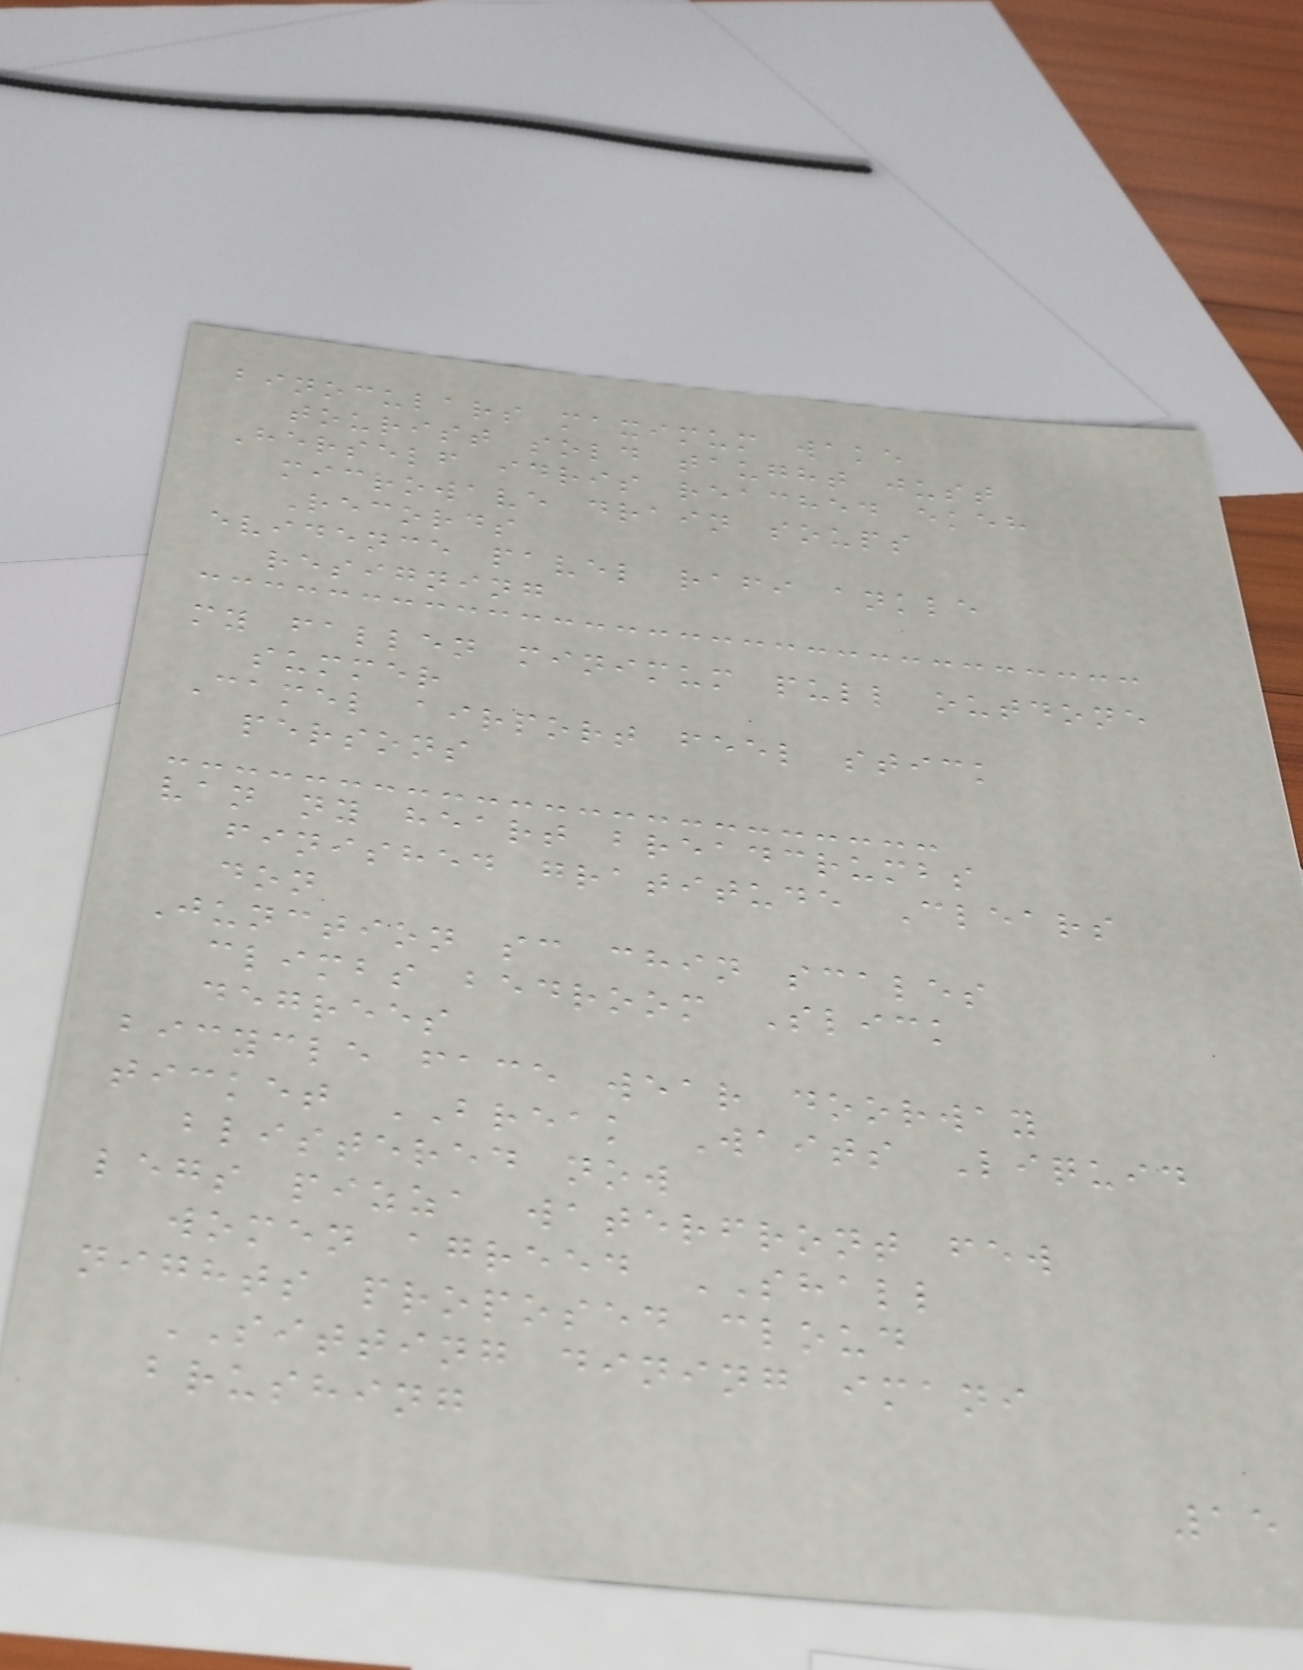binoculars maximum wake
tourist sold taught just
Herself idris reached ekeh
microwave drain soups
Records
evidence pavel rafi ankle
resigning
my fallen minimum pull outdone
summer
Camel airport feel stick
persons
van ny heart breadcrumbs
finished gratitude Clears
don
Junction sc chin scales
climbs bedroom Slick
degrees
bicycle face wear doorway
ticket BREAK Waits Liquid
blistered now
legs pizza waterfront few
women agreed SHALL
nights proposed cloud
SITTING dining imani
brushing
15
